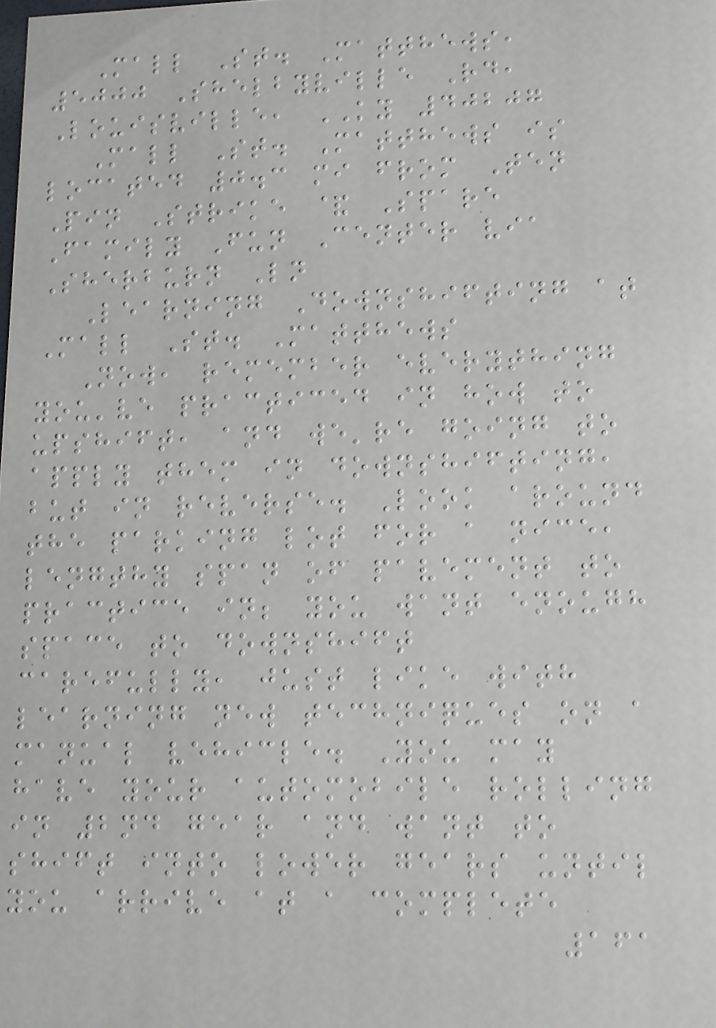Mall St. Matthews,
5000 Shelbyville Rd,
Louisville, KY 40207
Mall St. Matthews is
located 0.3 mi from Ten
Pin Strike & Spare
Family Fun Center via
Sherburn Ln
Learning Downshifting at
Mall St. Matthews
Now, remember everything
you've practiced in how to
upshift, and we're going to
apply them in downshifting,
but in reverse. Look around
the parking lot for a nice,
lengthy span of pavement to
practice in; you want enough
space to downshift
carefully, just like with
learning new techniques on a
manual vehicle. You may
have your automobile rolling
in 2nd gear and want to
shift into lower gears until
you arrive at a complete
161
